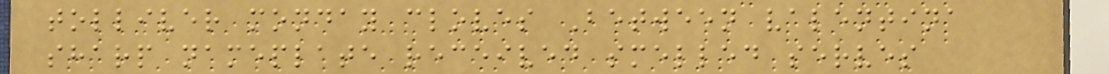tolliver monday cloves Between valentina
sharp nameplate received smelled serves
